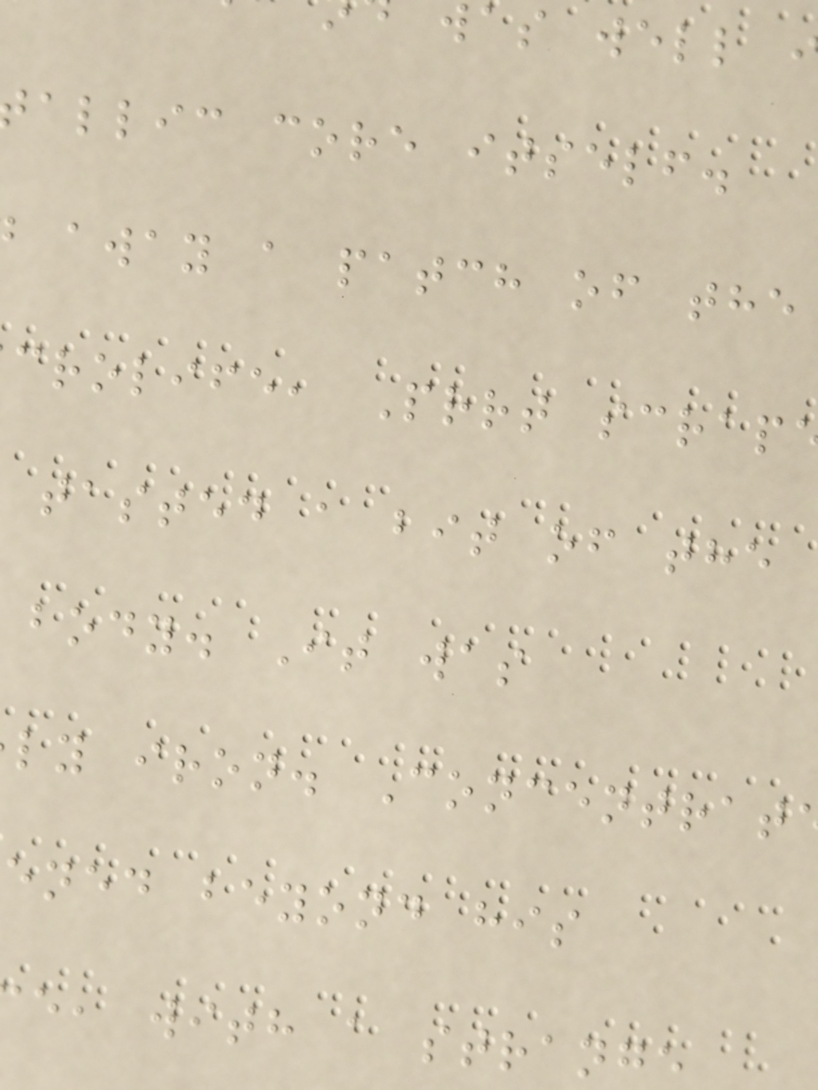allic core itself.
away a patch of the
crolife, Prrt scrap
tasted a bit of the
body. It was
ly iron. Concentrat
ened beyond his
e, with a strange
